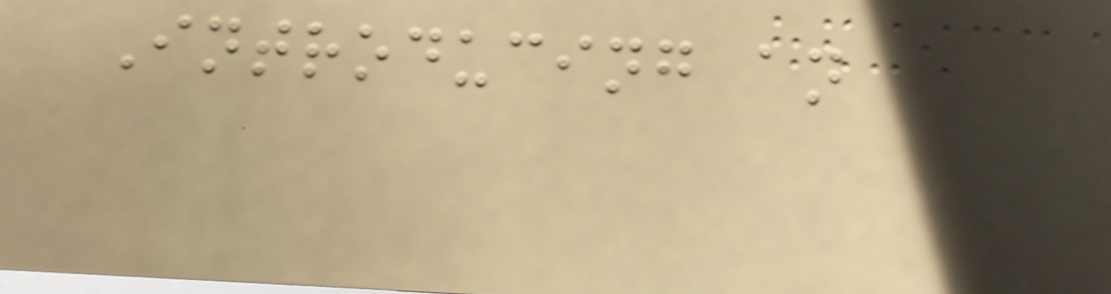Introducing an
